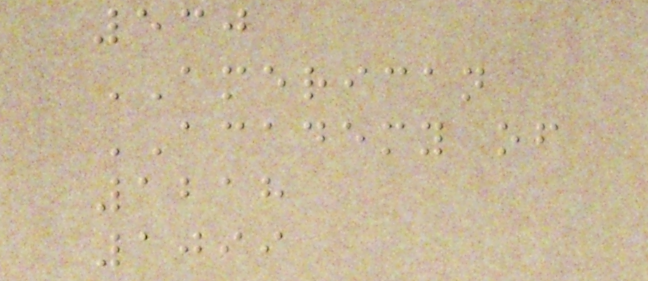530
AMERICAN
ACADEMY of
1218
1099
